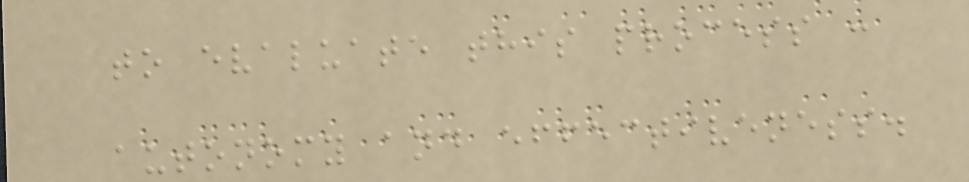to evaluate this process :
autonomy and effectiveness.
